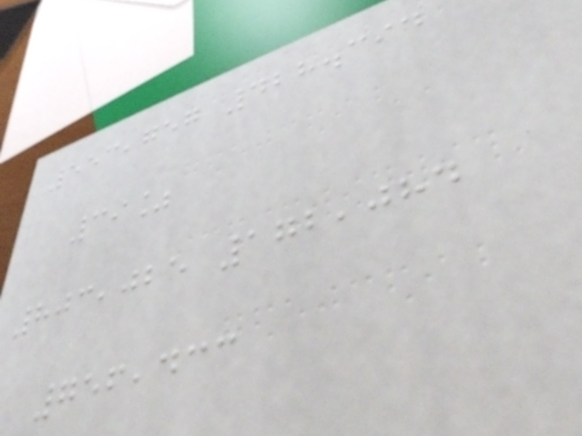553,757 428.394
39%
803,025 172,084
756,433
